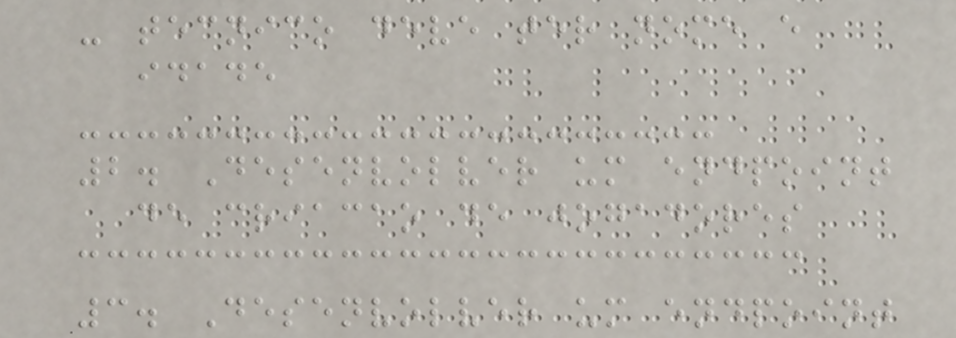- tecnico deve ter nome e
idade
2. Desenvolver um endpoint
de criacao de jogadores
3. Desenvolver um endpoint
